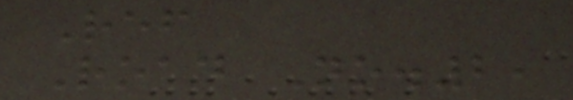Ref
Road No.2,
